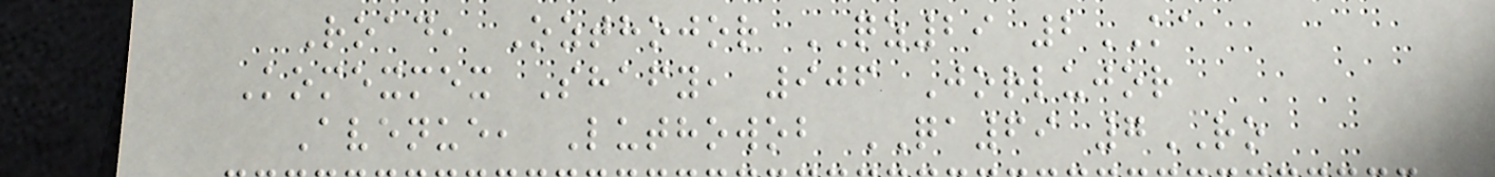Road, Ozthojor QZ29 2KA
Komexmex Shafy, 906 Jorlujor
Avenue, Luthowob QA69 7RO
